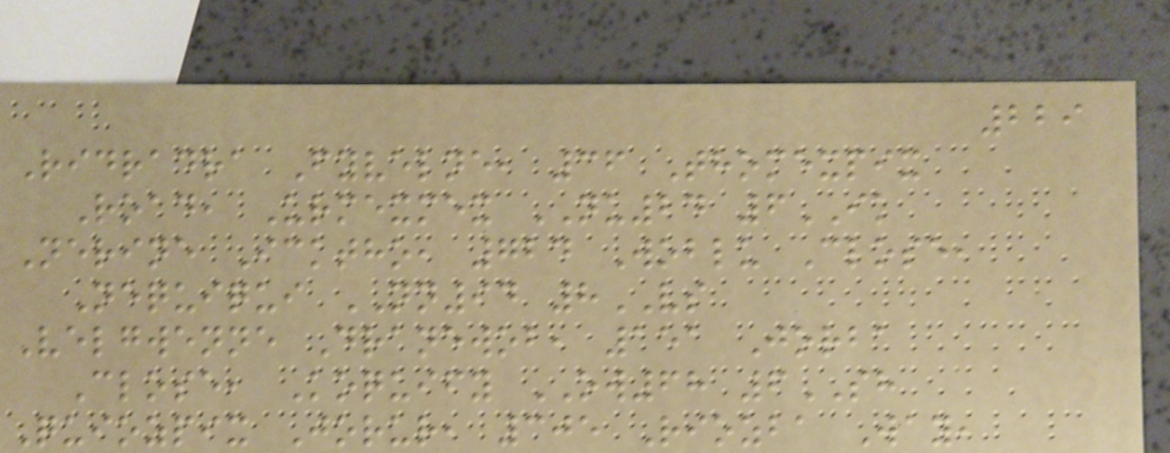229
Ridradra Fyvelne, 36 Thomexpix
Road, Urmexmex NU24 6IK
Nerine Icktho, 724 Woblu Close,
Nequiqui NN94 8VS
Velgwenne Dranewob, 151 Jorba
Close, Koquify OW68 6SH
Quiozpix Jorur, 305 Riozba Way,
